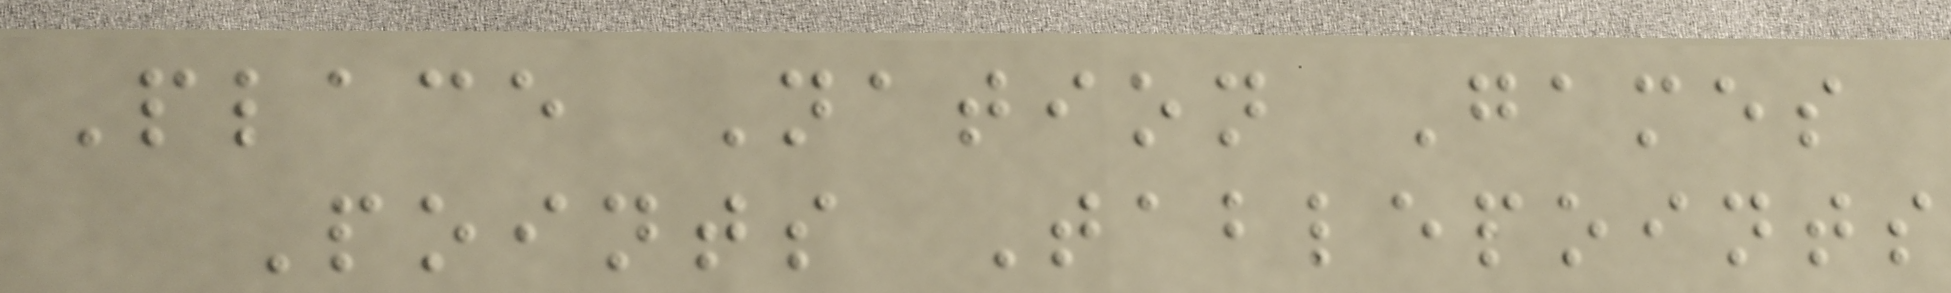Place Nation Games
Points Tablepoints
